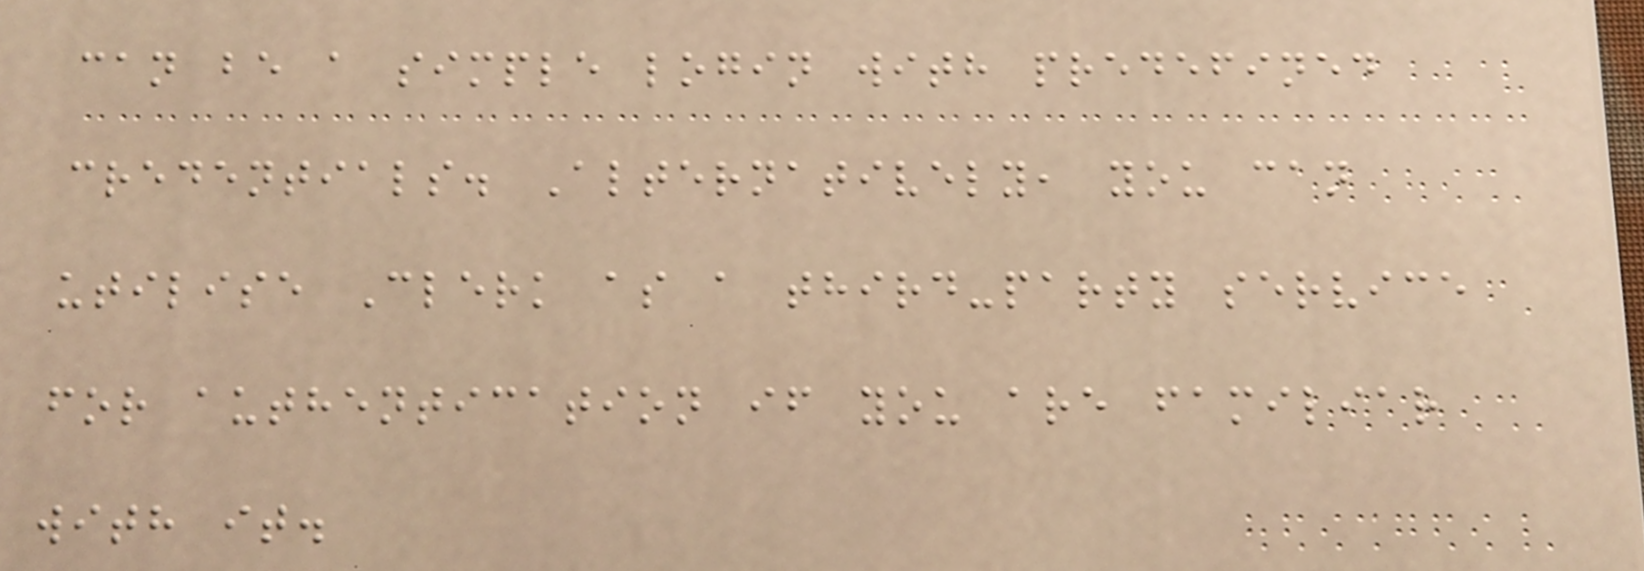can be a simple login with predefined
credentials. Alternatively, you can
utilise Clerk as a third-party service
for authentication if you are familiar
with it.
